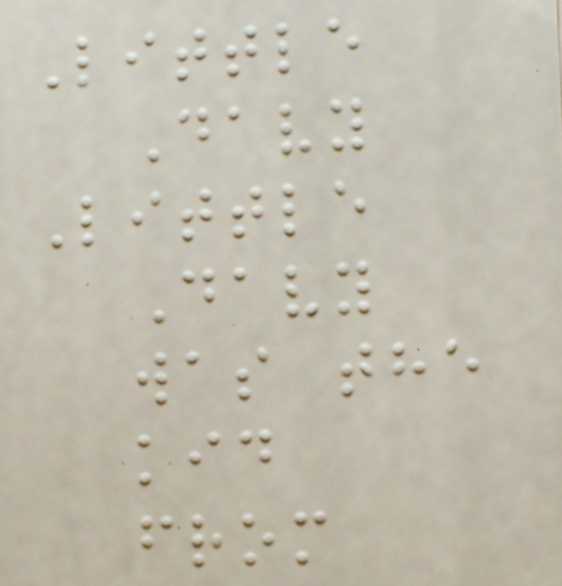Little
Davy
Little
Davy
was the
kid
from
